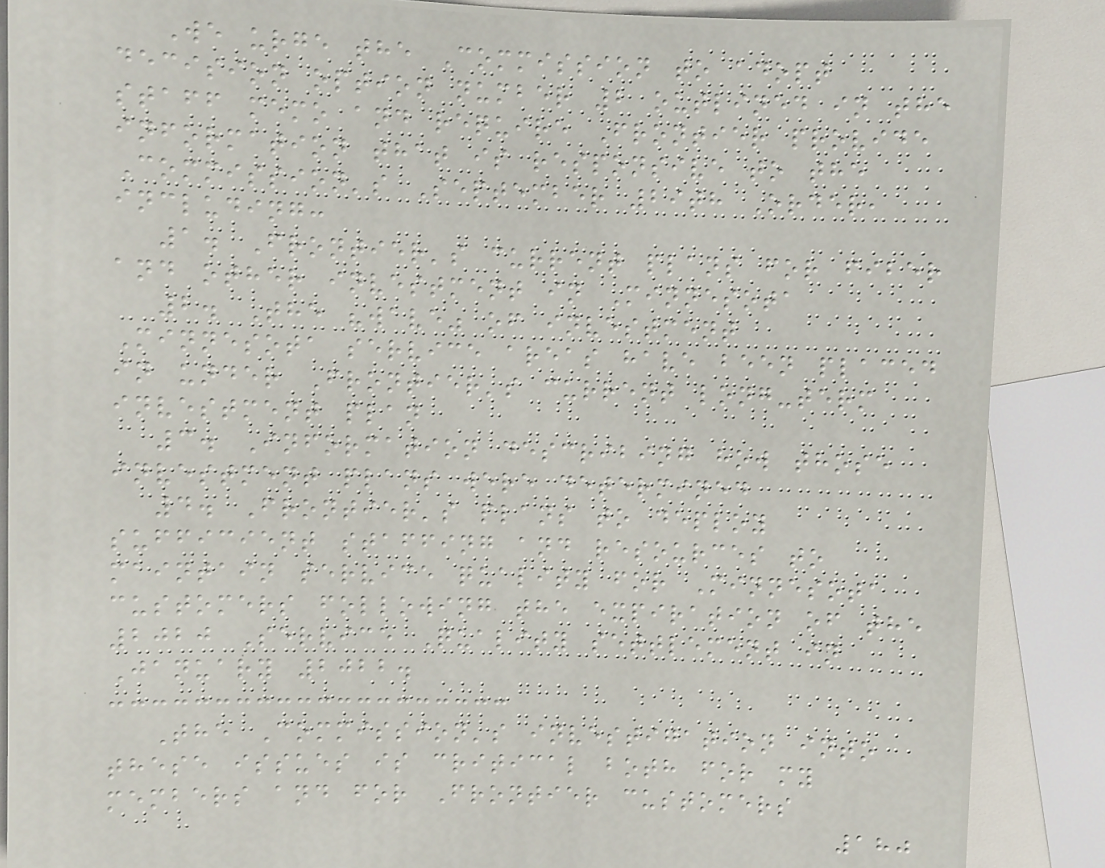We urge the Commission to adopt
decision option number 2 outlined in the
staff memo and require Frontier provide
information that is responsive to the
Commission's September 29th Order,
including:
1. Frontier's current plans for fiber
and other investment in Minnesota
2. The "wave" of investment
Minnesota service areas have been placed
in under Frontier's current long-term
investment plan
3. Information describing how those
investment plans were determined
4. Frontier's plans to deploy
sufficient staffing and resources to
maintain service quality for Minnesota
customers following the expiration of the
2020 Service Quality settlement in
January 2022.
The Commission's investigation into
these issues is critical both for my
members and for Frontier customers
180
